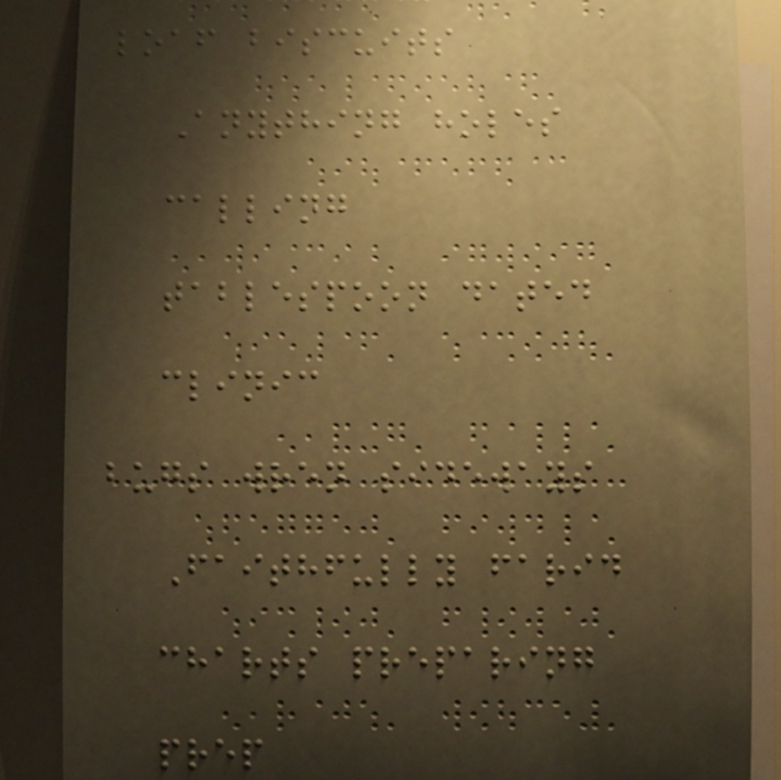loaf biscuits
Anything holes
calling
tablespoon dated
clinic
bugs wren sideways
Faithfully farid
charts preparing
prep
